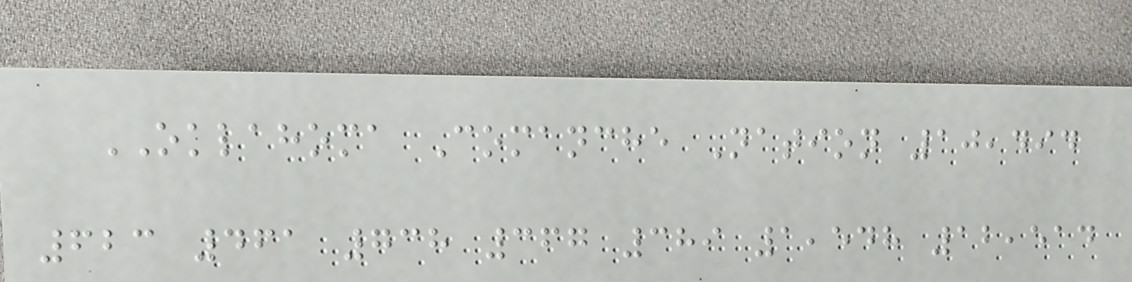OKLAHOMA Comanche Nation 10,494
623 461 738 367 389 1,548 12,514
